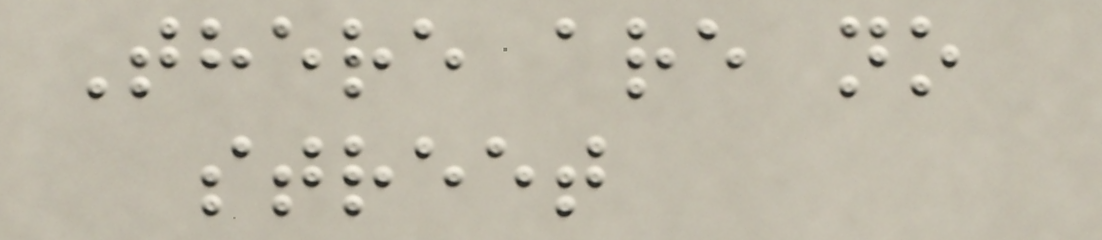There are no
street
